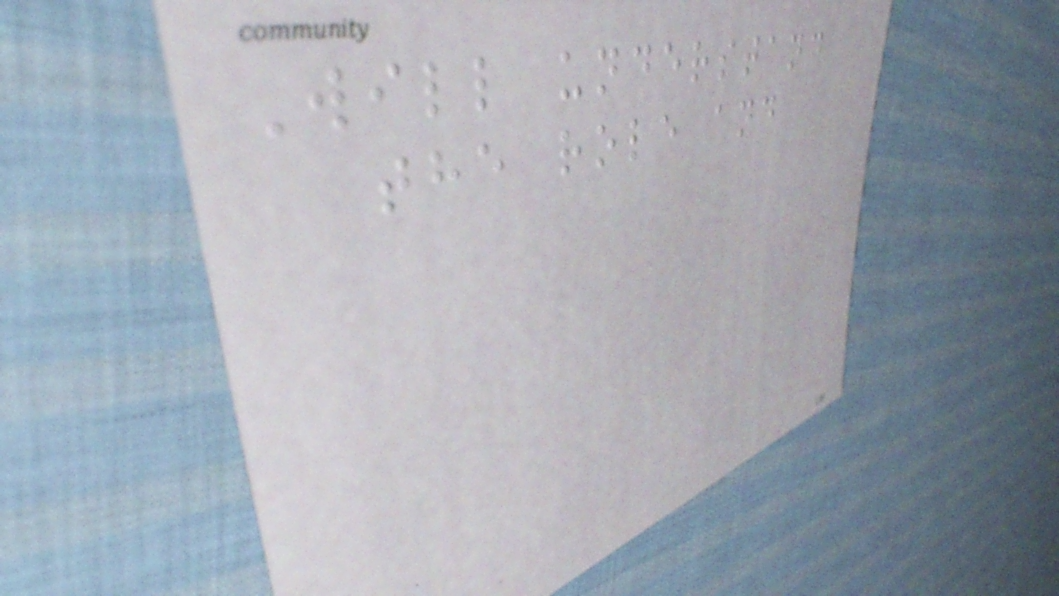Will understand
the role and
